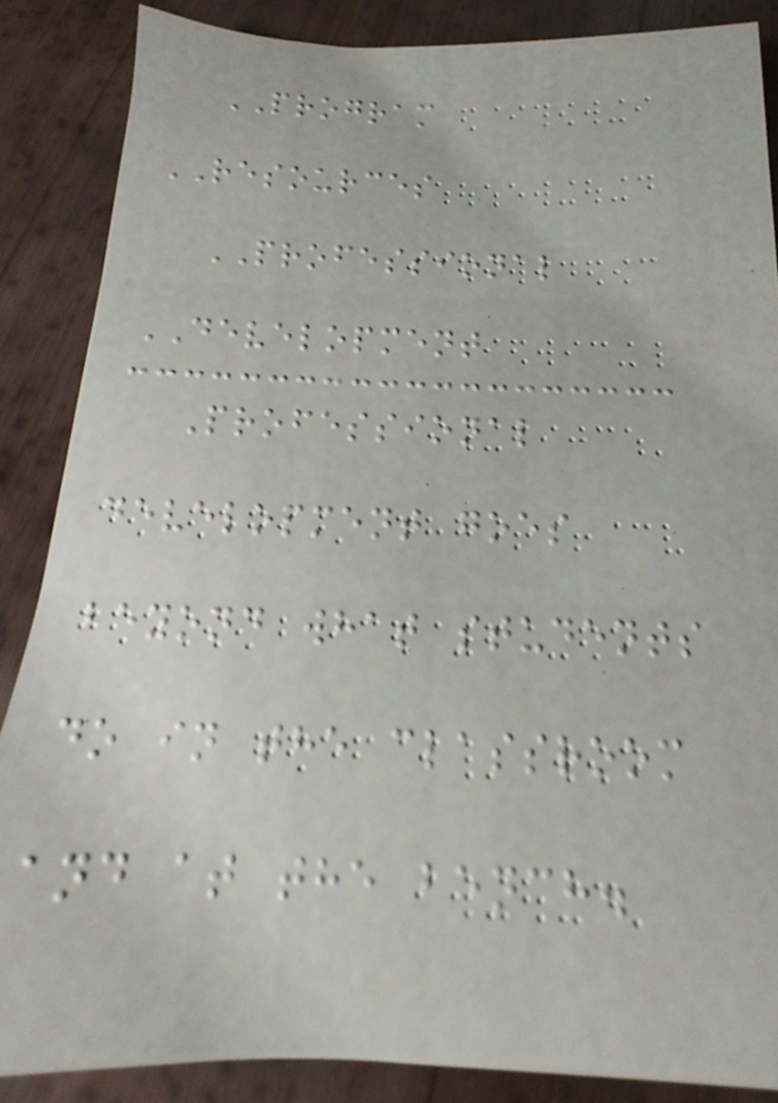PROGRAM
RESOURCES
PROFESSIONAL
DEVELOPMENT
Professional
development goes
beyond what students
do in the classroom
and at the bench.
